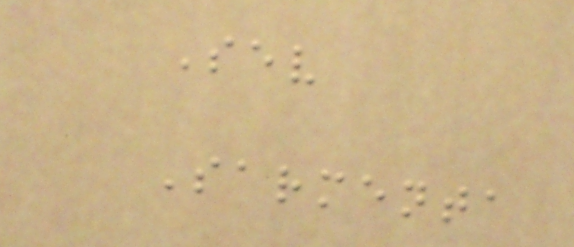Sev
Sarmenta
